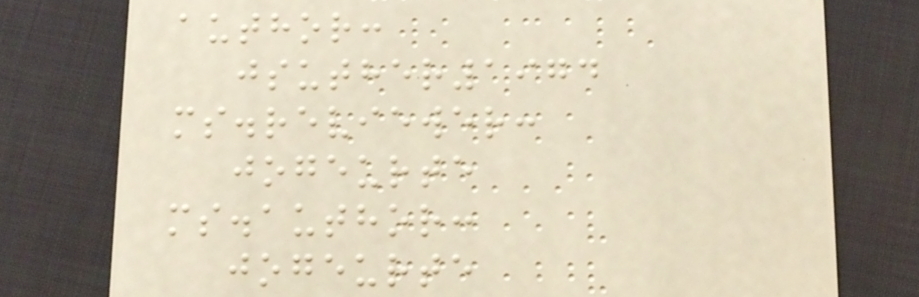author:
jsuther1974
ms.reviewer:
jogeurte
ms.author:
jogeurte
